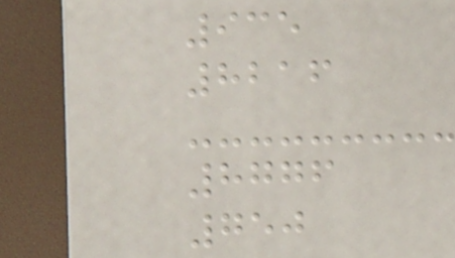935
8216
8776
750
